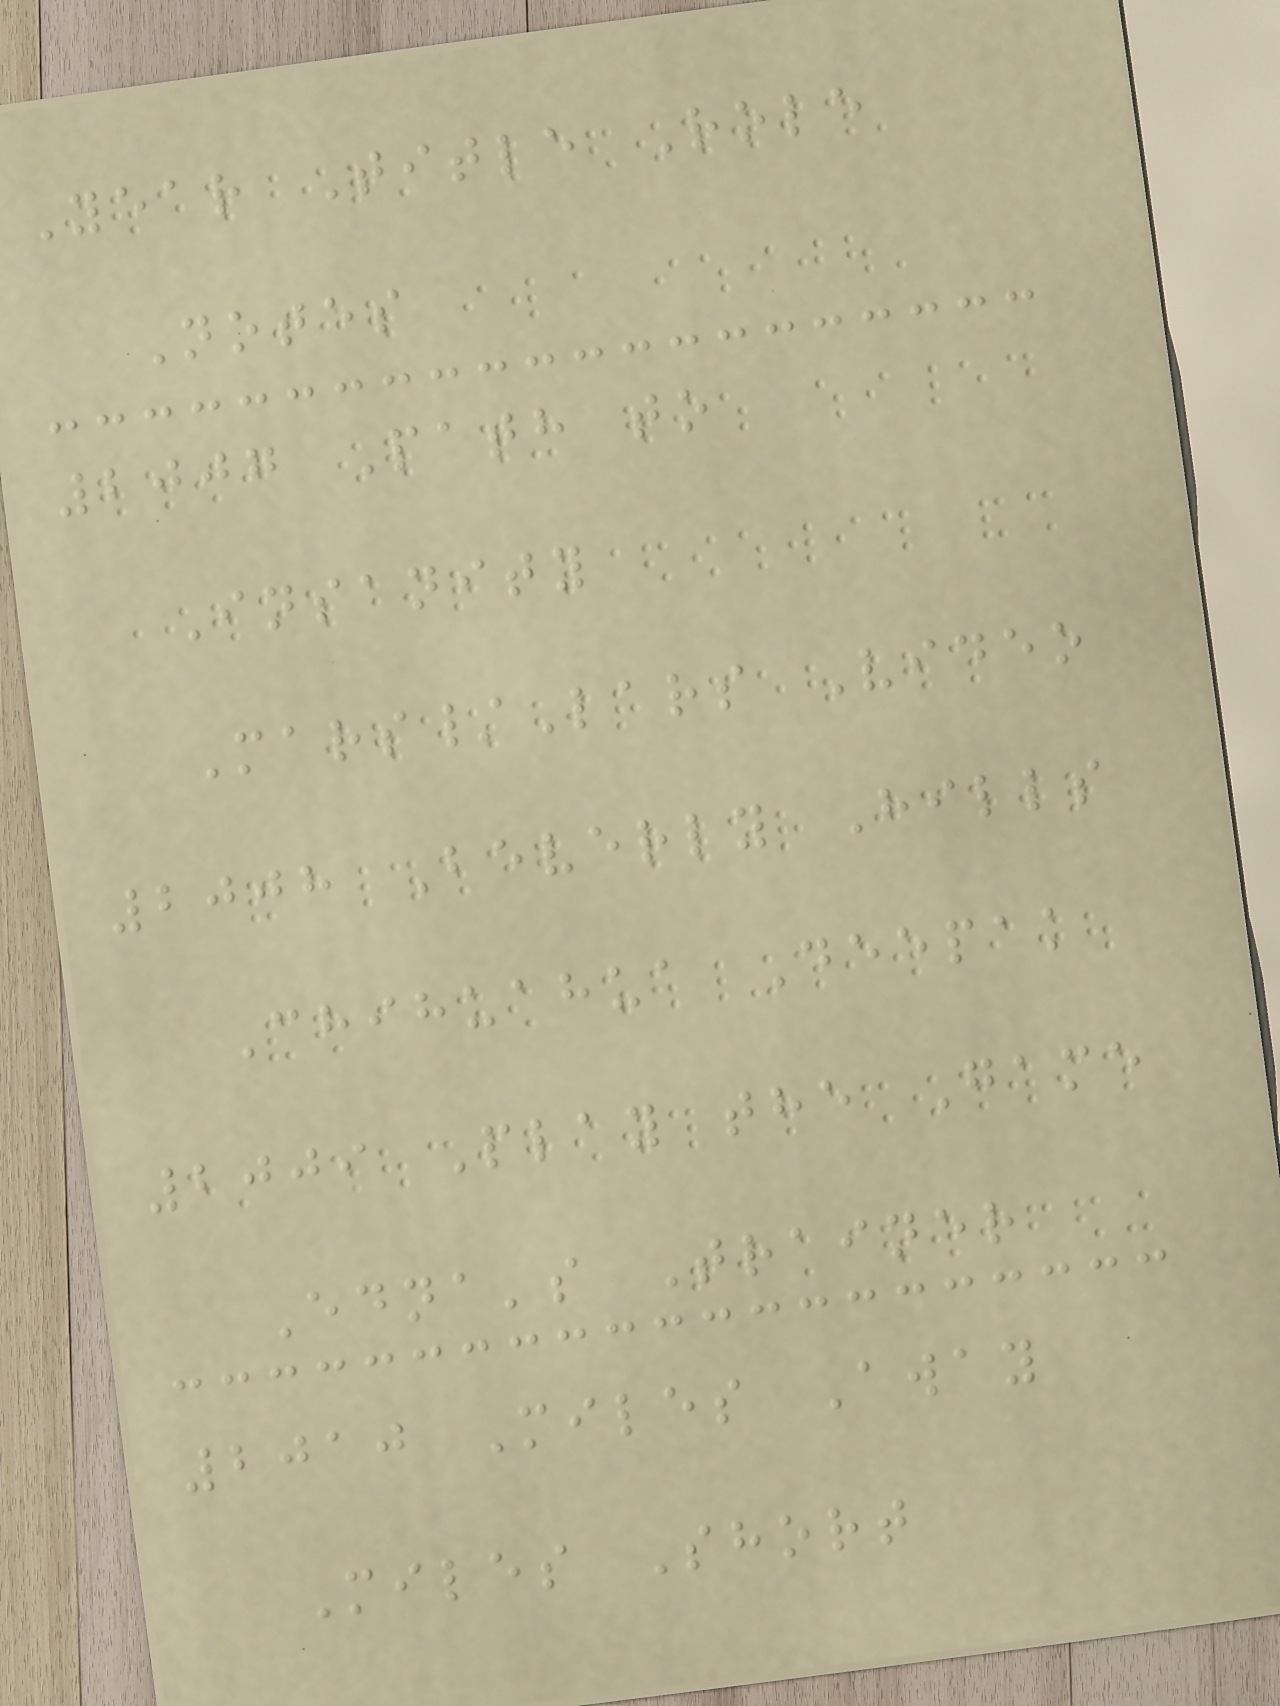Year Title Role
Notes
2007 Path to
Insanity
Mars/Lars Video
2008 Beverly Hills
Chihuahua Deepak
2009 Play the Game
Edna's Trainer
2010 Miles Away
Miles Short
